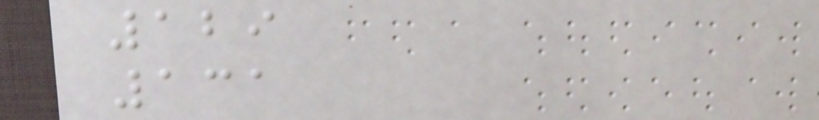129
131
